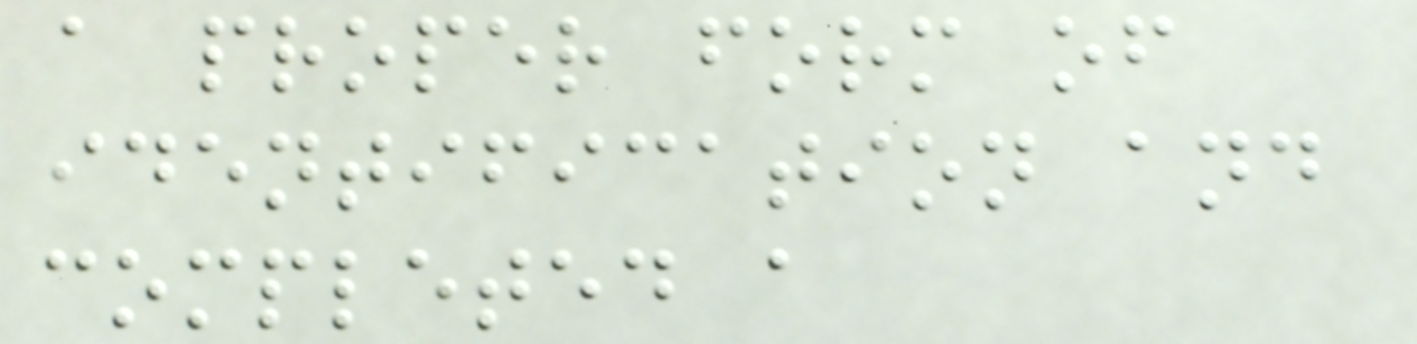a proper form of
identification and
completed a
